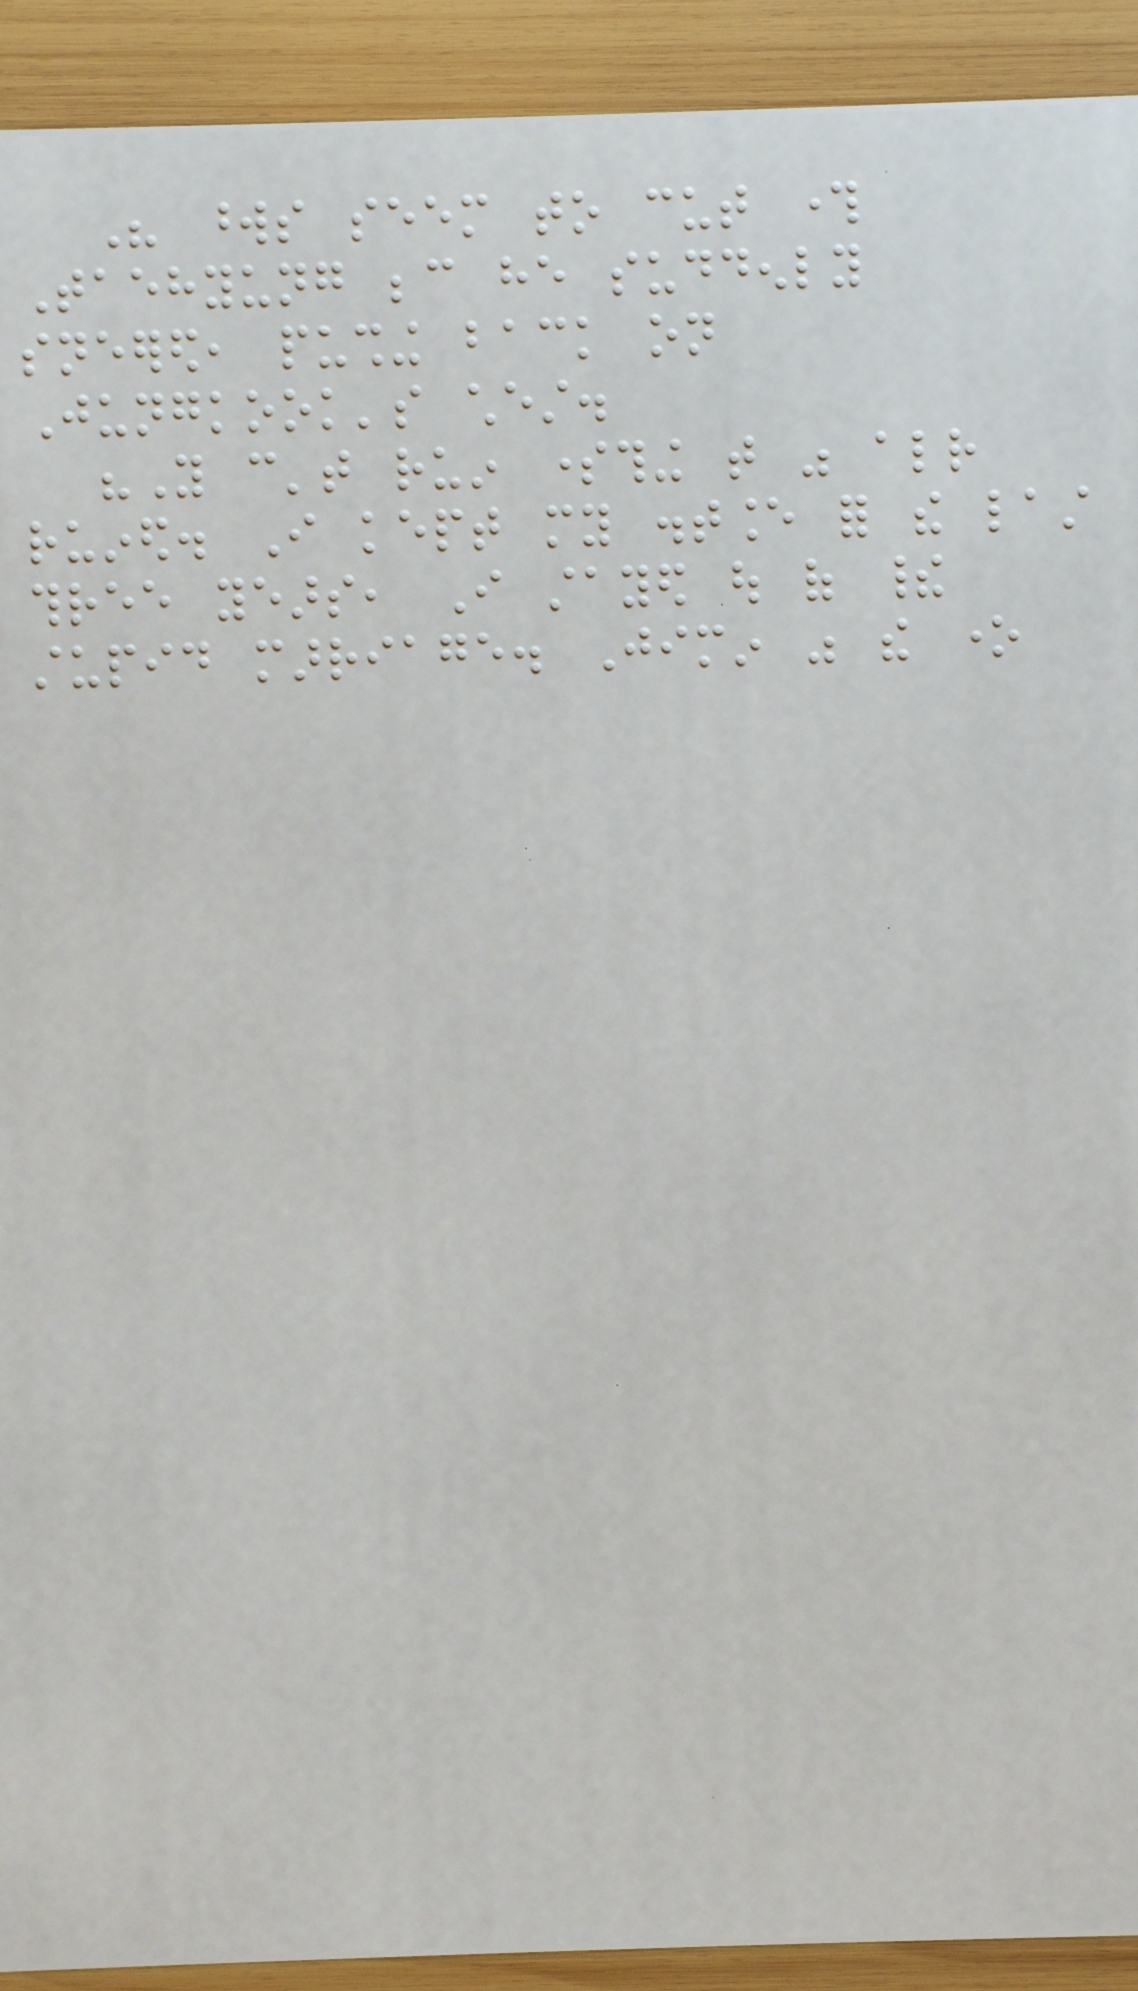His words seem to cut through
Taehyung because he suddenly
sneered, pushing back on
Jungkook's chest.
"You can't ruin something that was already
ruined. I kept my distance for the last
three years, I stayed out of their
stupid marriage. Jimin was the one
